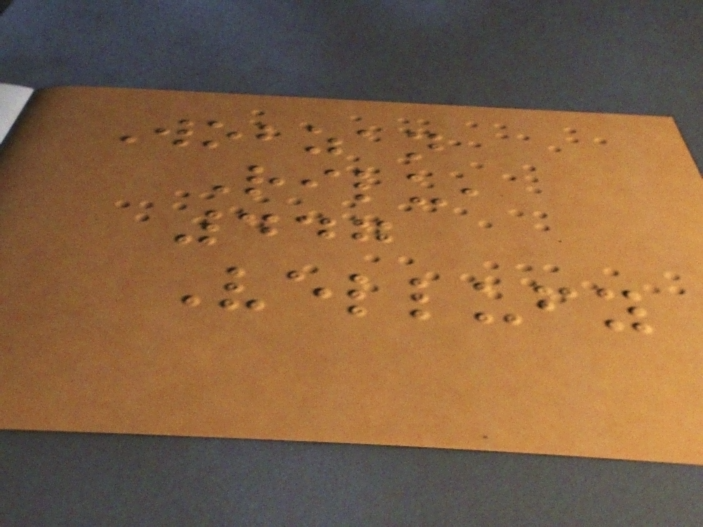Wobzan
Rilu,
447
Vellufy
